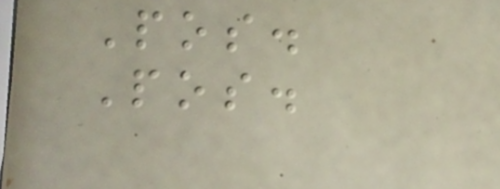Pos.
Pos.
